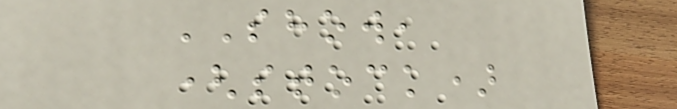SHOW,
(stock)
